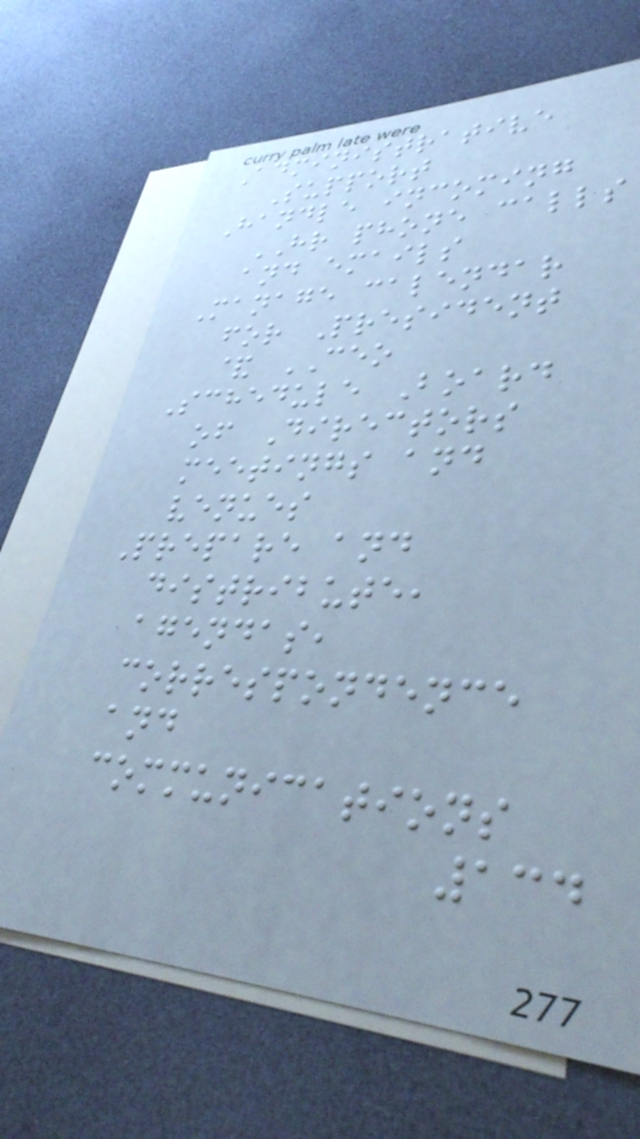Administrative
Support
Handle incoming
HR phone calls
and emails
Manage calendar
for President
& CEO
Schedule Board
of Directors
meetings and
venues
Prepare and
distribute,
agendas,
correspondence
and
communications
134
